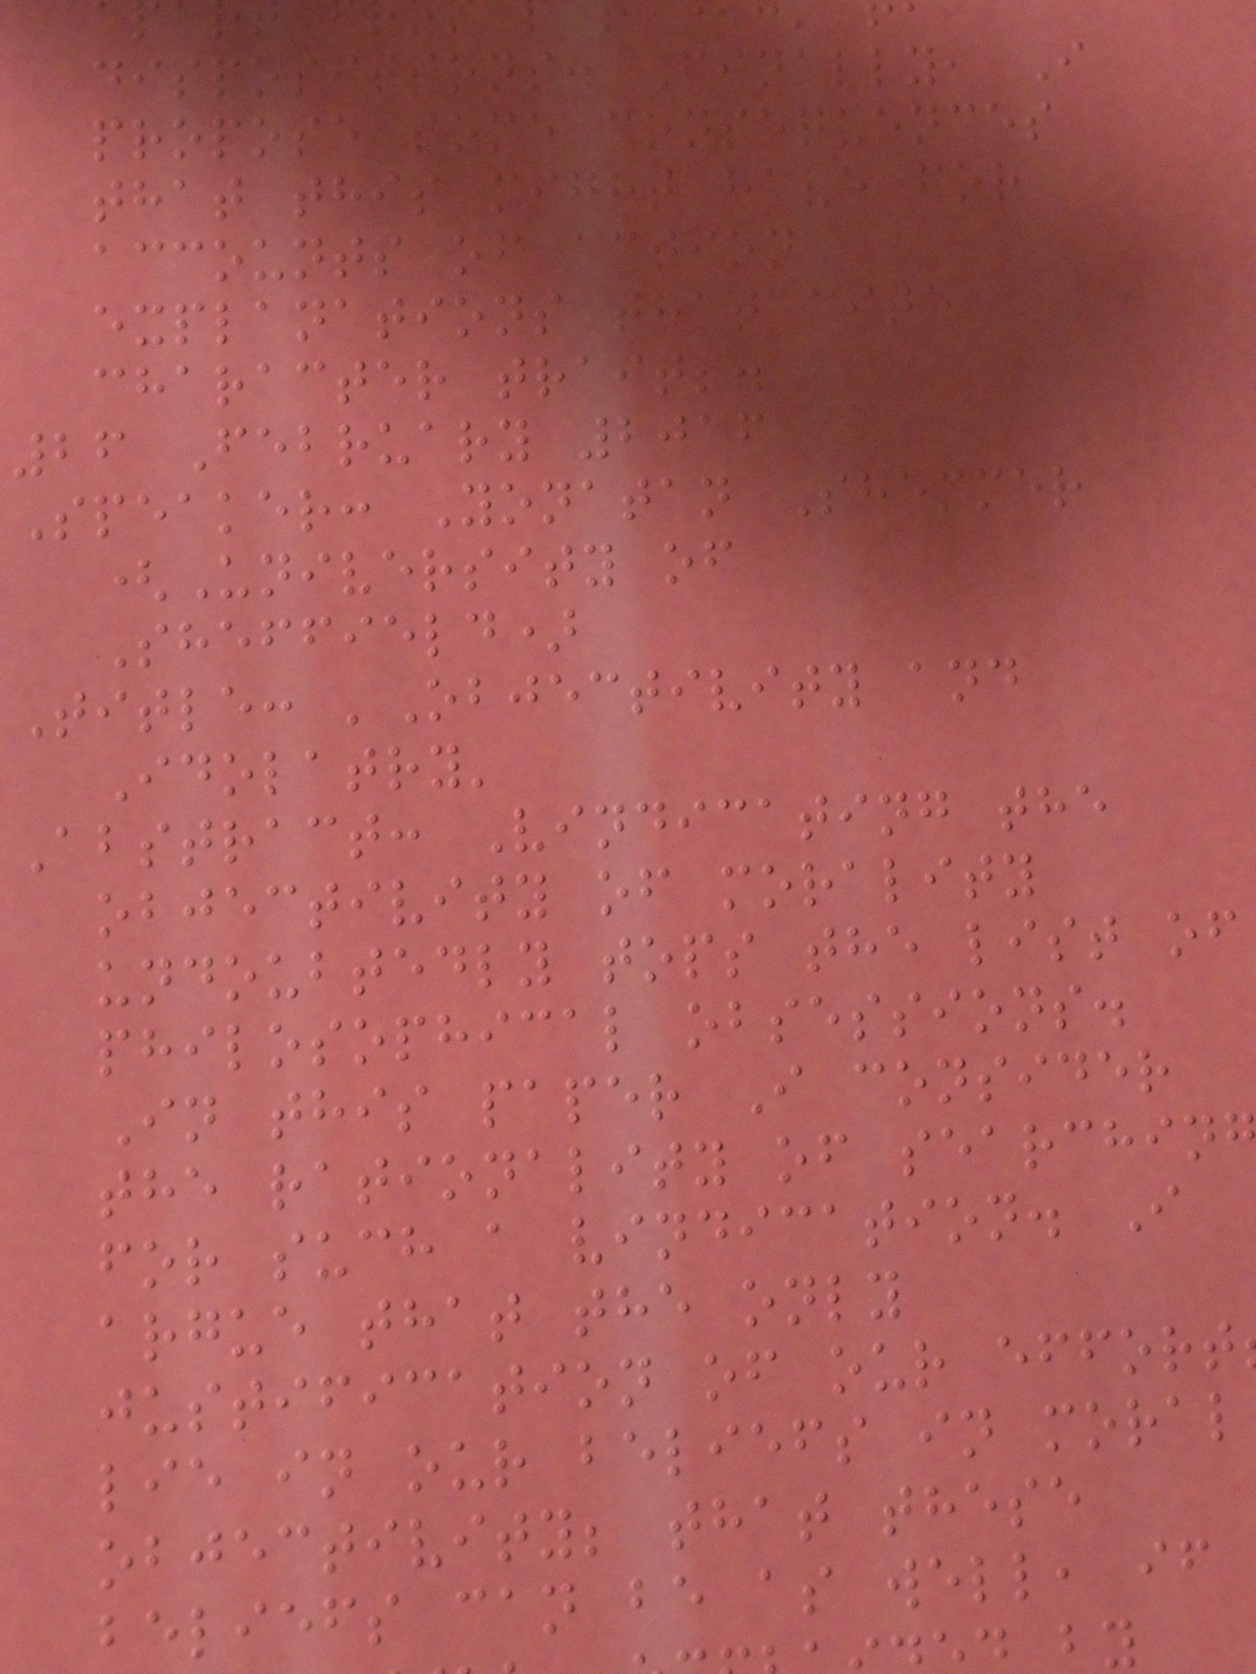dispositions. Finally, I
propose some consequences
that this might have for
accounts of action
explanations that cite
character traits.
26 February 2016
Speaker: Yonatan Shemmer
(University of
Sheffield)
Title: 'Objectivity and
Idolatry'
Abstract: Vindicating the
objectivity of morality
undoubtedly tops the list of
philosophical obsessions.
In this paper I consider
the rationality of searchin
for such a vindication. I
argue that the only
justification of our effort
lie in our beliefs in moral
objectivity; that these
beliefs can be as well, if
